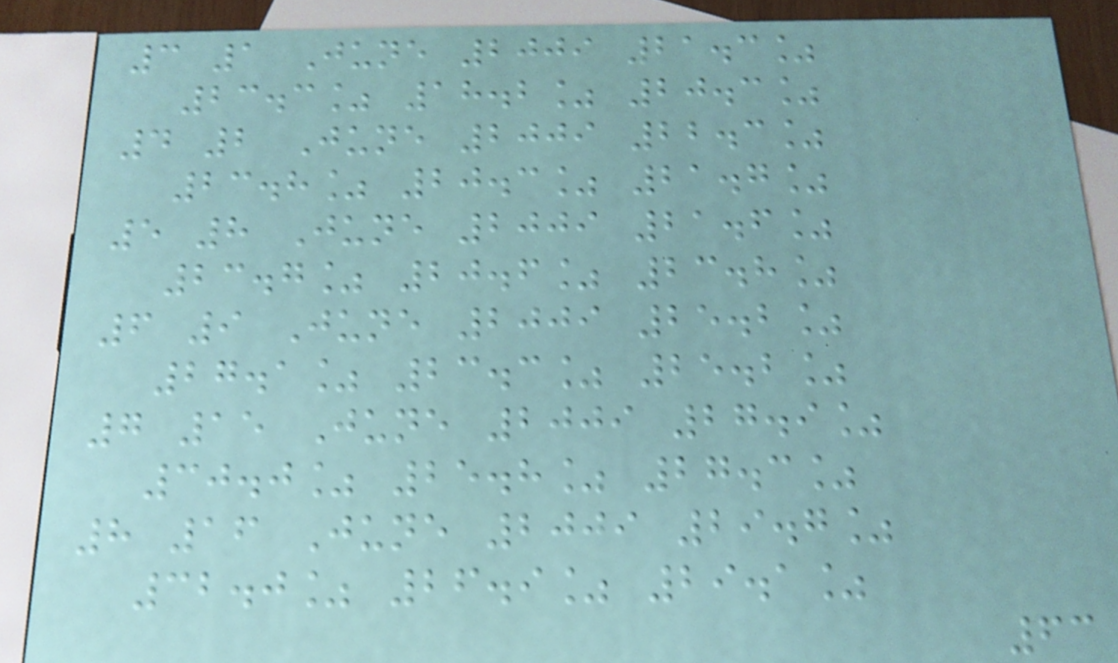3 1 June 2009 21.3%
23.3% 18.2% 20.3%
4 2 June 2009 22.3%
23.8% 20.3% 21.7%
5 8 June 2009 21.6%
23.7% 20.6% 23.8%
6 9 June 2009 25.2%
27.1% 23.3% 25.2%
7 15 June 2009 27.9%
30.0% 25.8% 27.3%
8 16 June 2009 29.7%
32.0% 26.9% 29.1%
63
